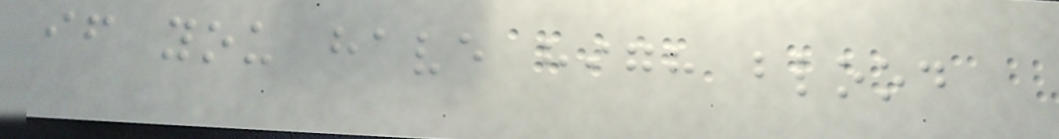if you have high blood
